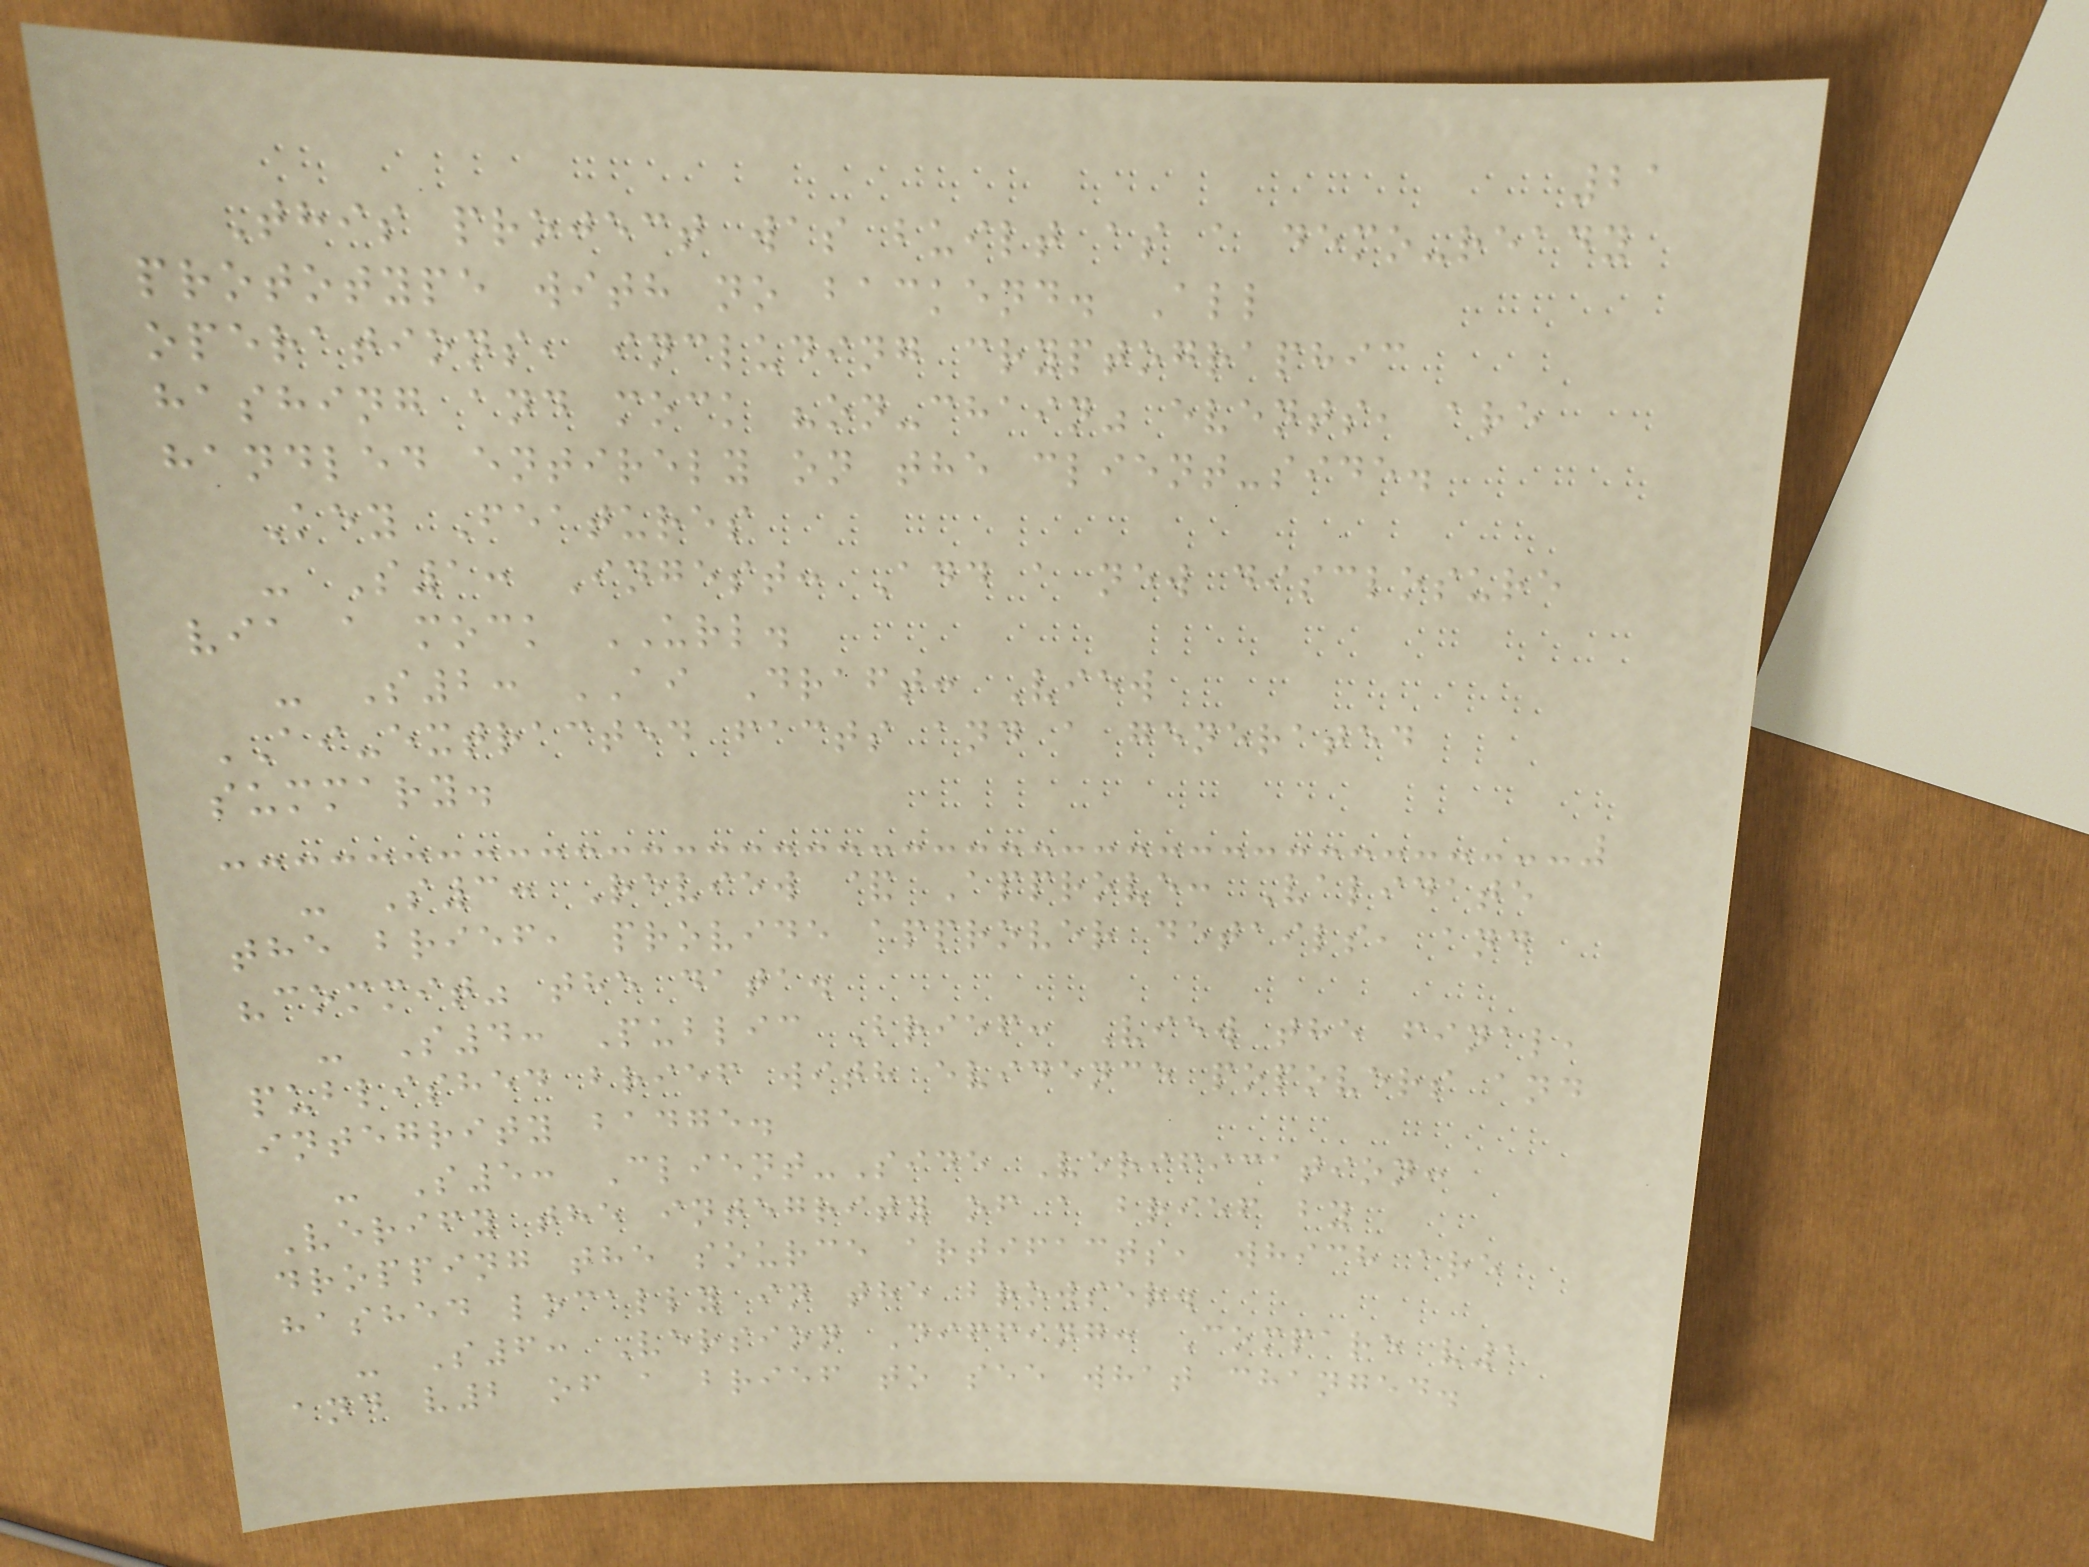21
This project was built as a demo-ready
prototype with no backend. All
operations, including cryptographic
hashing and mock "on-chain" events, are
handled entirely on the client-side.
Key Features
- S1: Ingest: Add a new disclosure
via a mock URL.
- S2: AI Draft: View
AI-extracted facts and a generated
summary.
- S3: Review & Approve: Validate
the brief, provide approver details, and
"commit" the data.
- S4: Public Brief: View the final,
published brief with evidence popovers and
integrity badge.
- S5: Client-Side Verification:
Verify the integrity of a brief by
dropping the source artifacts, which are
hashed locally in the browser.
- S6: Version Diffing: Compare v1
and v2 of a brief to see what changed.
